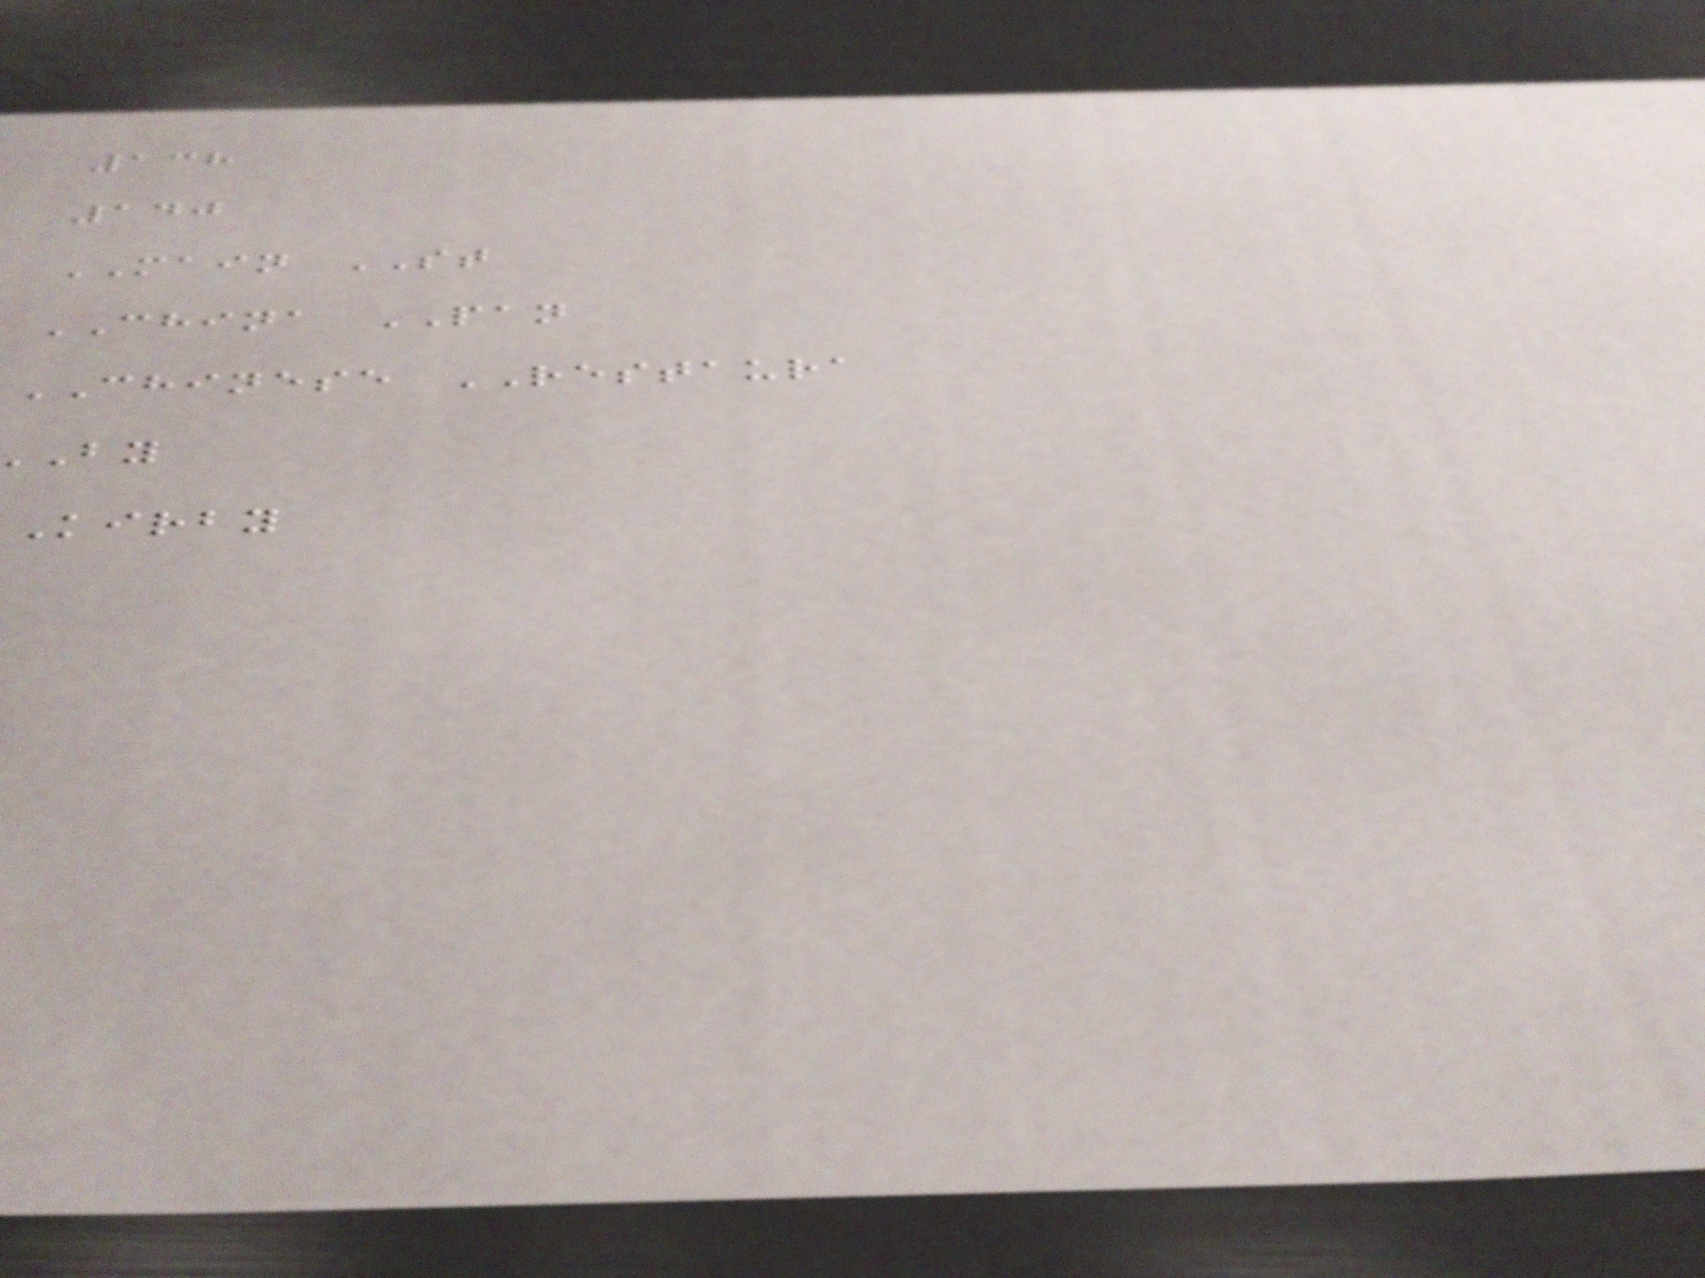138
140
MAIN ST
CHINA PAN
CHINESE RESTAURA
kirby
